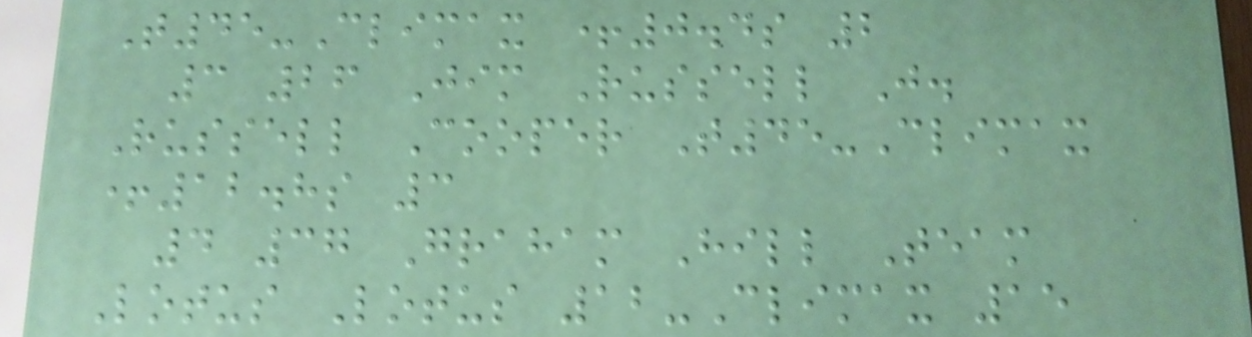T45-Climax +0.4s 2
3 26 Jim Russell J.
Russell Cooper T45-Climax
+12.8s 3
4 37 Graham Hill Team
Lotus Lotus 12-Climax 15
